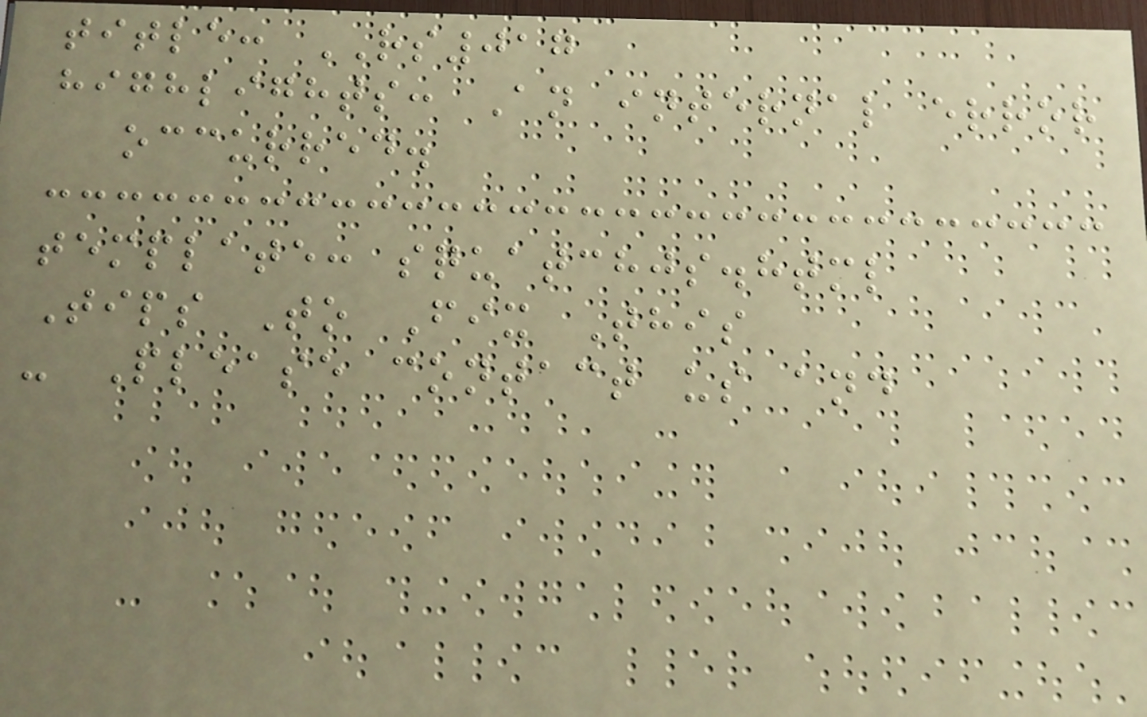title: RS017
highlights: An internal error
occurred.
template: squatchjs.html
Tips To Fix This
- Please contact us and
